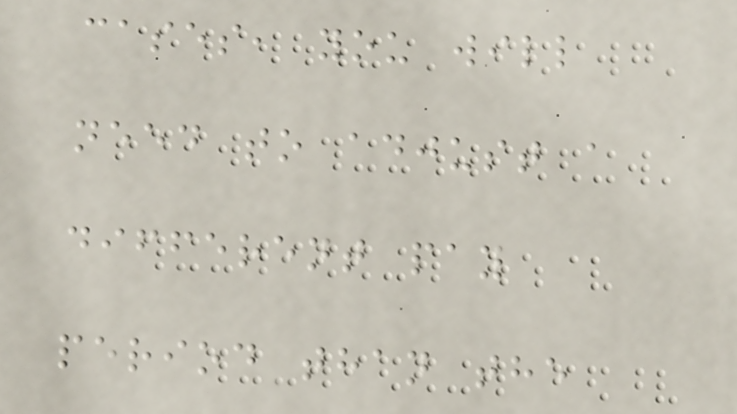cases, you will
need to adjust a
different pay
period than the
